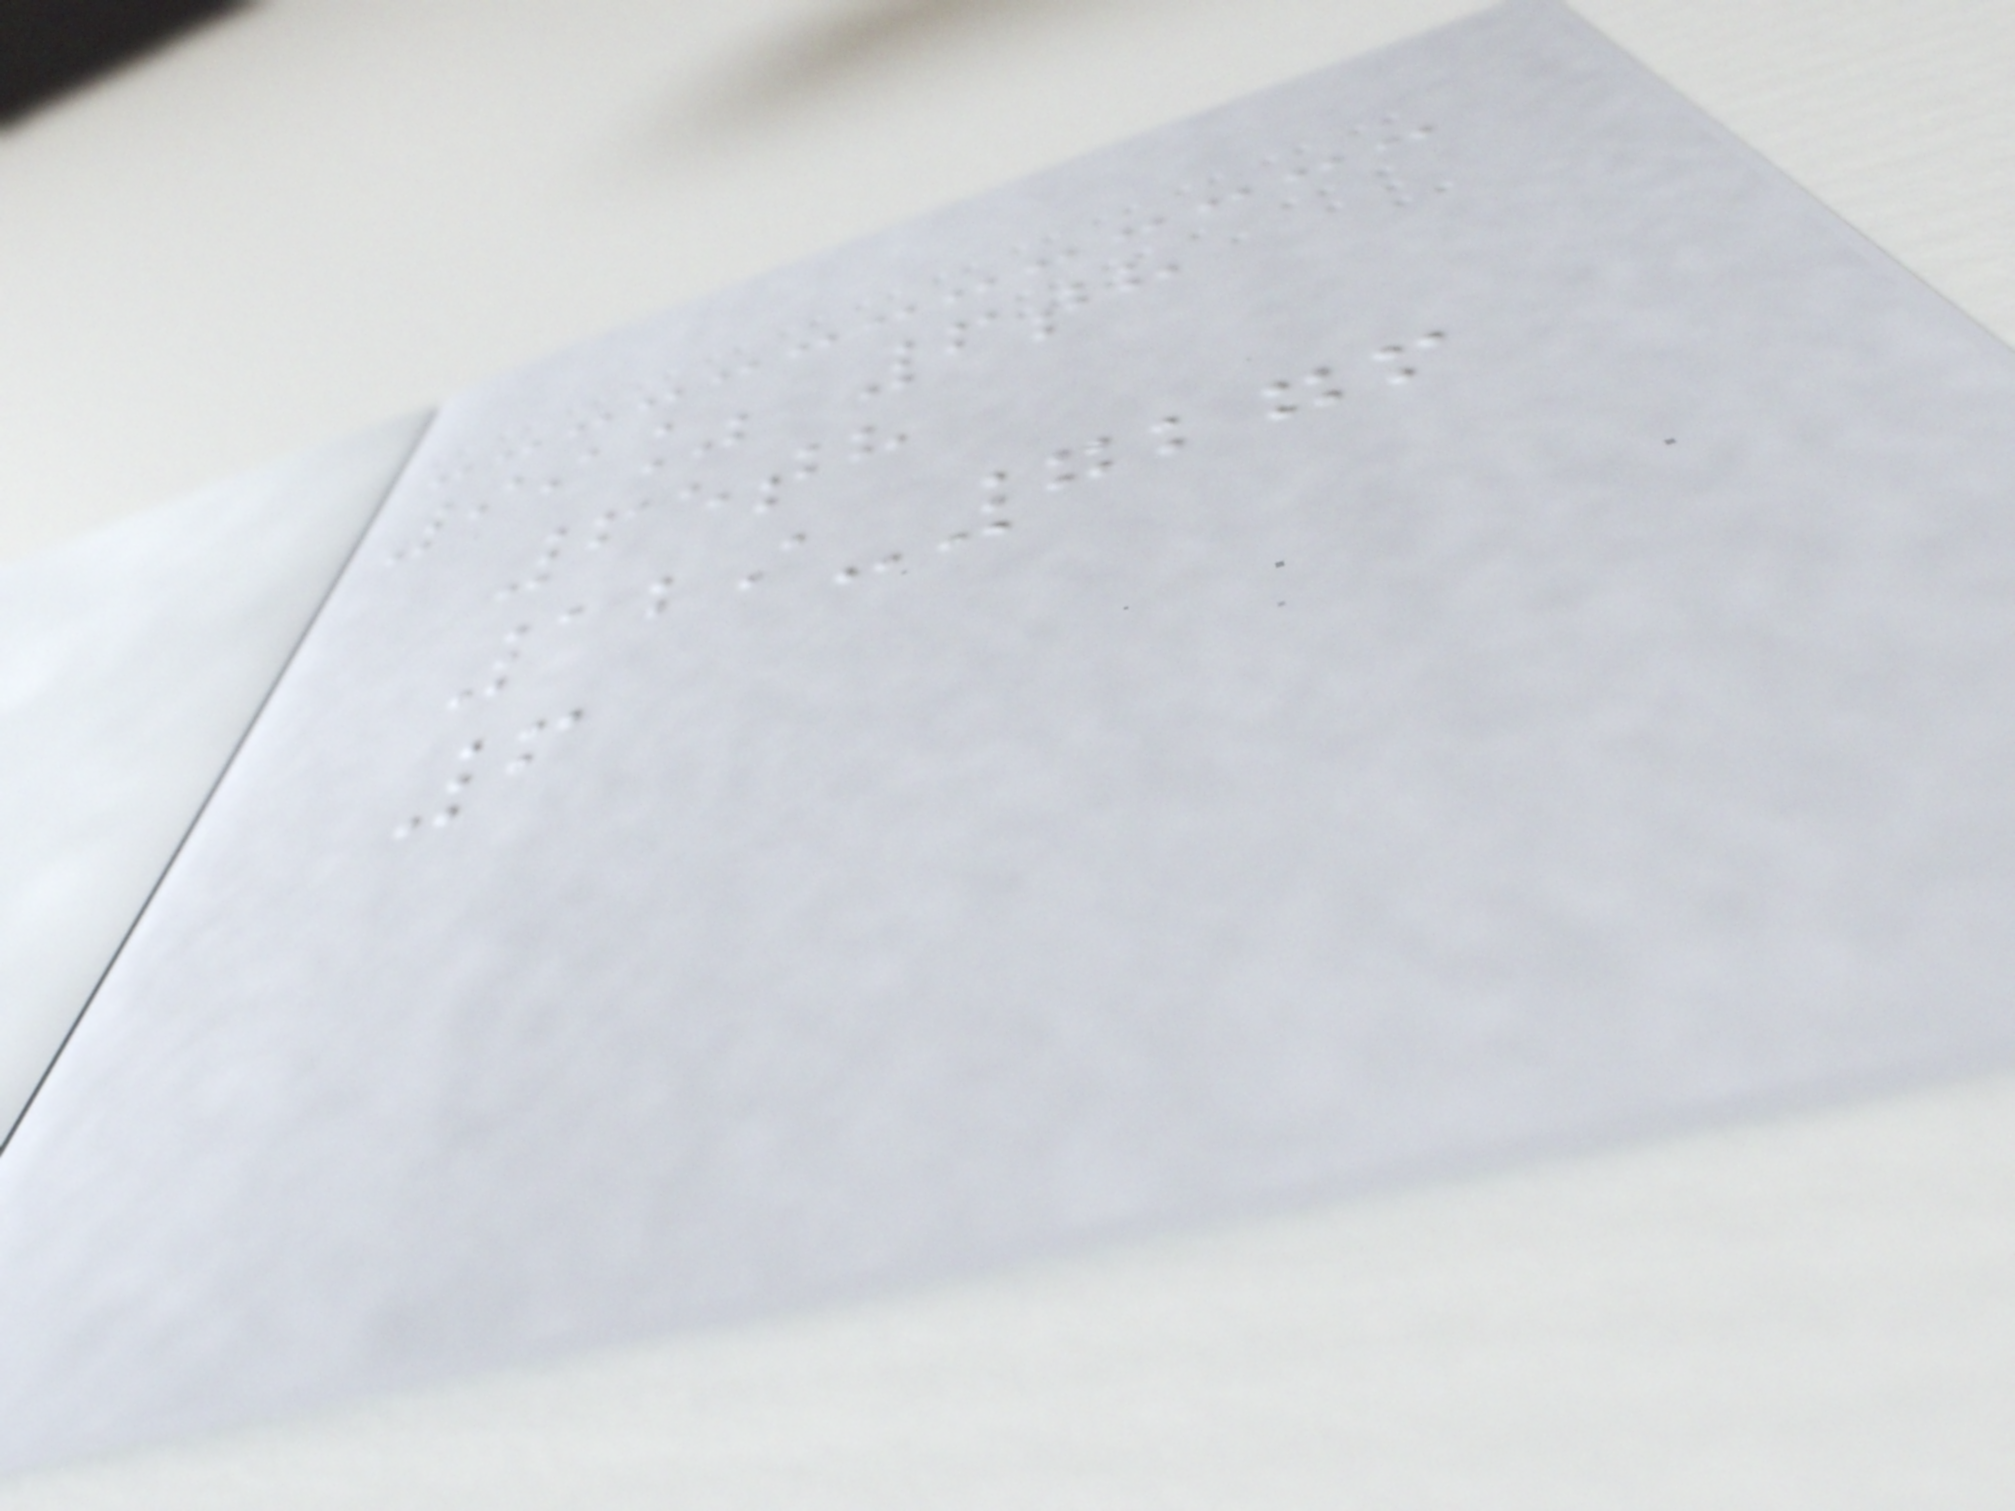99% 6th
65th
129-7276
6
